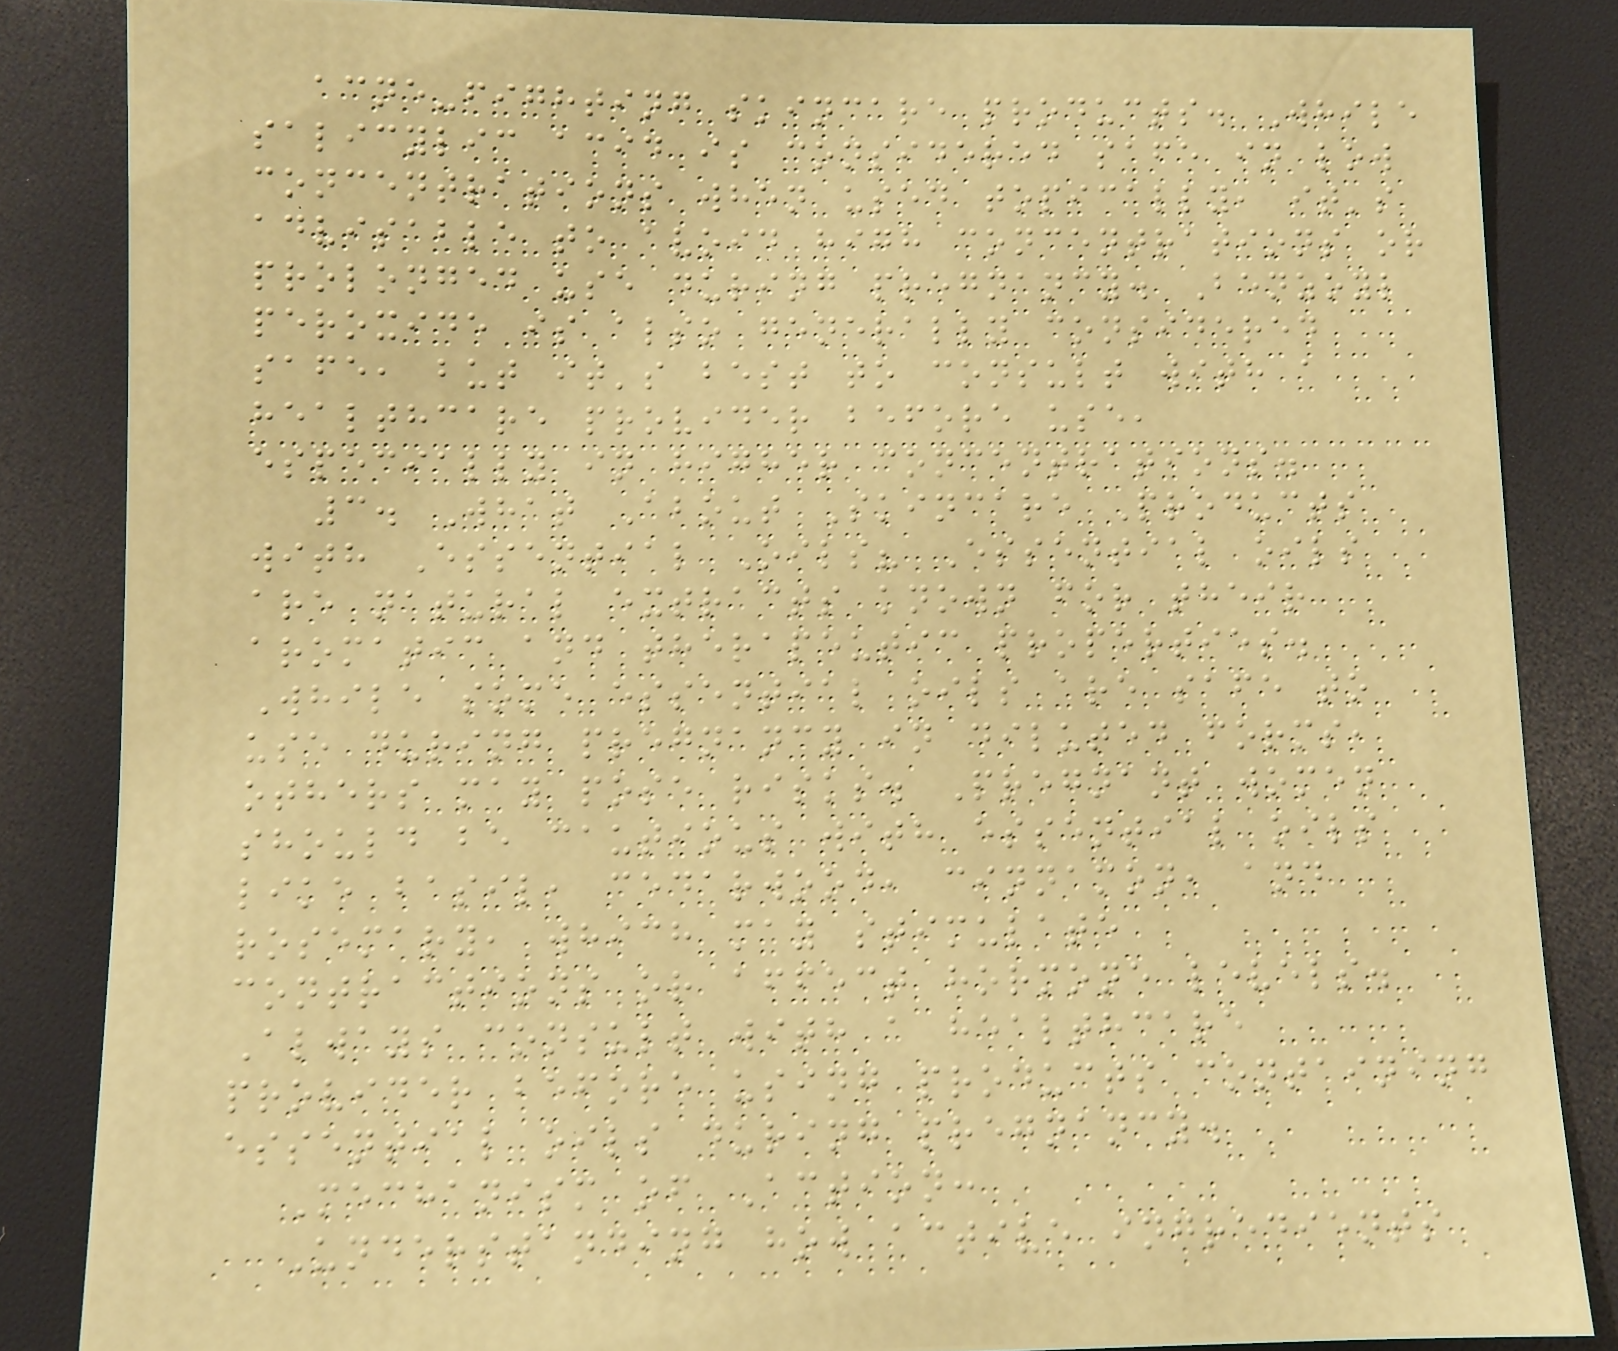acne-fighting skincare products. While
salicylic acid is considered safe in low
concentrations when used topically, it's
advisable to avoid high concentrations or
prolonged use during pregnancy. Benzoyl
peroxide is also generally considered
safe, but it's best to consult with a
healthcare provider before use,
especially in higher concentrations.
3. What About Skincare Products
with Essential Oils? Essential oils
are natural extracts known for their
aromatic and therapeutic properties.
While some essential oils are safe to
use during pregnancy in diluted forms,
others may pose risks. Pregnant women
should be cautious with essential oils
like basil, cedarwood, cinnamon, and
rosemary, which may stimulate
contractions or affect hormone levels.
Always consult with a healthcare
provider before using products containing
essential oils during pregnancy.
Mechanism of Action:
Understanding how active ingredients
